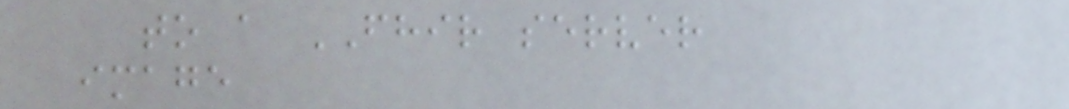to a FHIR server
image
